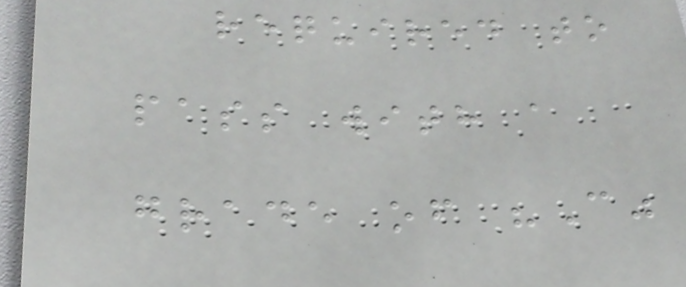required to
pass with a
grade of "C"
